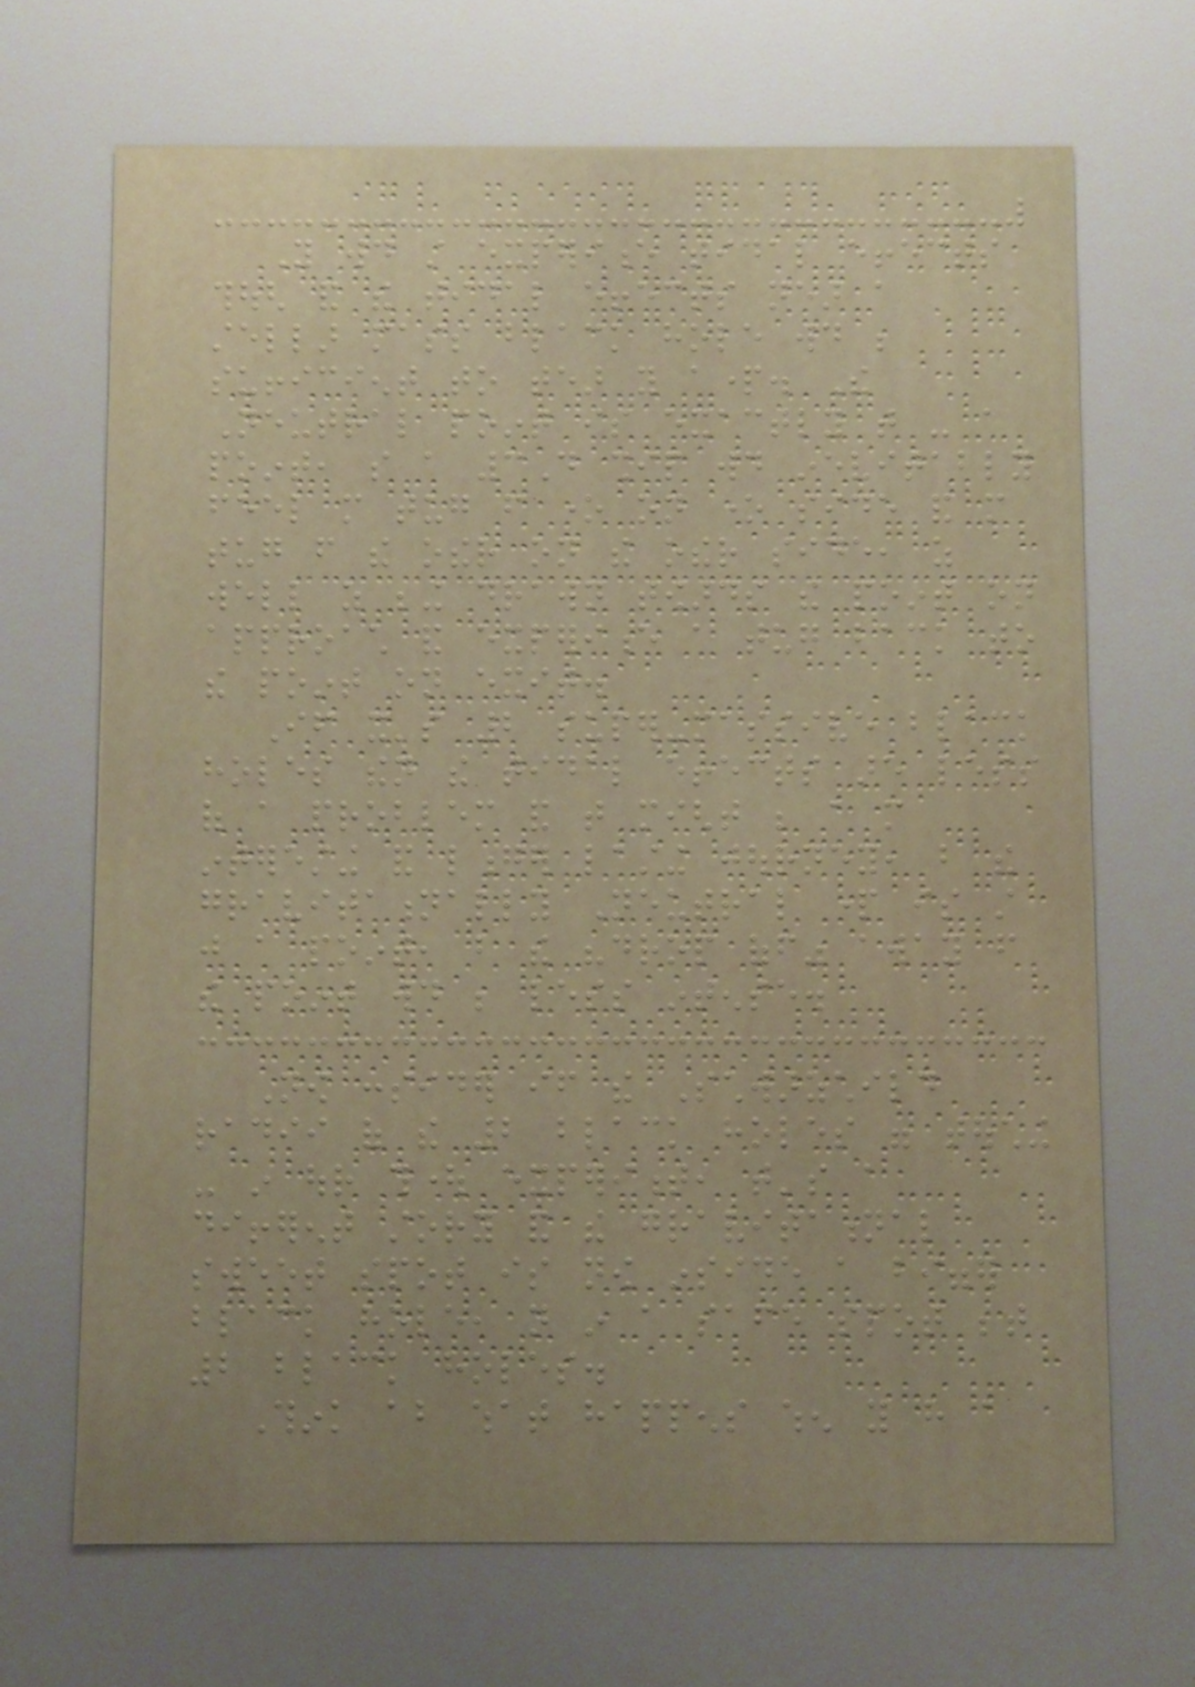You would still experience tidal effects
though and the tidal effects near a
stellar mass black hole would be
sufficient to tear you apart. The
Neutral point is exactly that - a
point, so a 3D ship would inevitably
feel more tug from one on one side and more
tug from the other on the other side, as
well as being drawn towards the point on
approach and experience a tug back to
the point on exit.
If it's 2 super-massive black
holes then the tidal effects are less
of a problem and that might be a more
interesting and longer lasting journey, but the
gravitationally Neutral part is still
just a point, but the "drop off" away from
the point would be less intense.
Now consider if the Schwarzchild
radii of the 2 black holes were touching
- in our thought experiment, that's a
different story and the gravitational
sweet spot is now inside a bigger
black hole, not in a safe spot between
2 black holes.
Think about what happens when you have a
